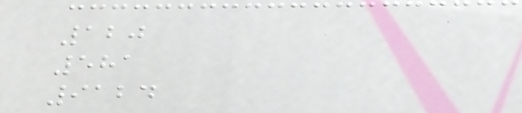120
581
9124
